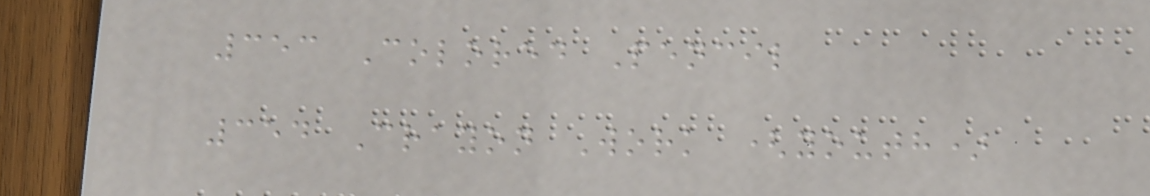353 Colored Pencil
354 Crayon Work (youth)
